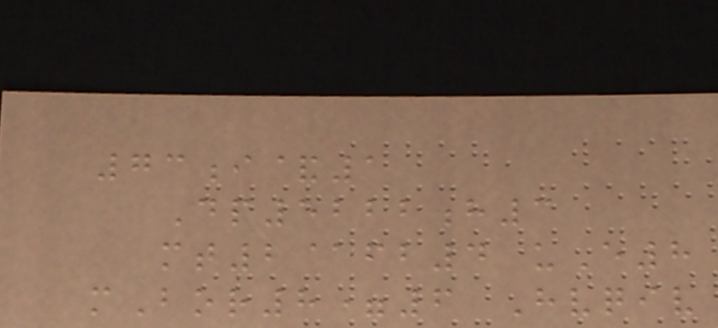73i&1
Dp5222h3
mt2@fb4 uE8
mBor8=6 Hvqiv
